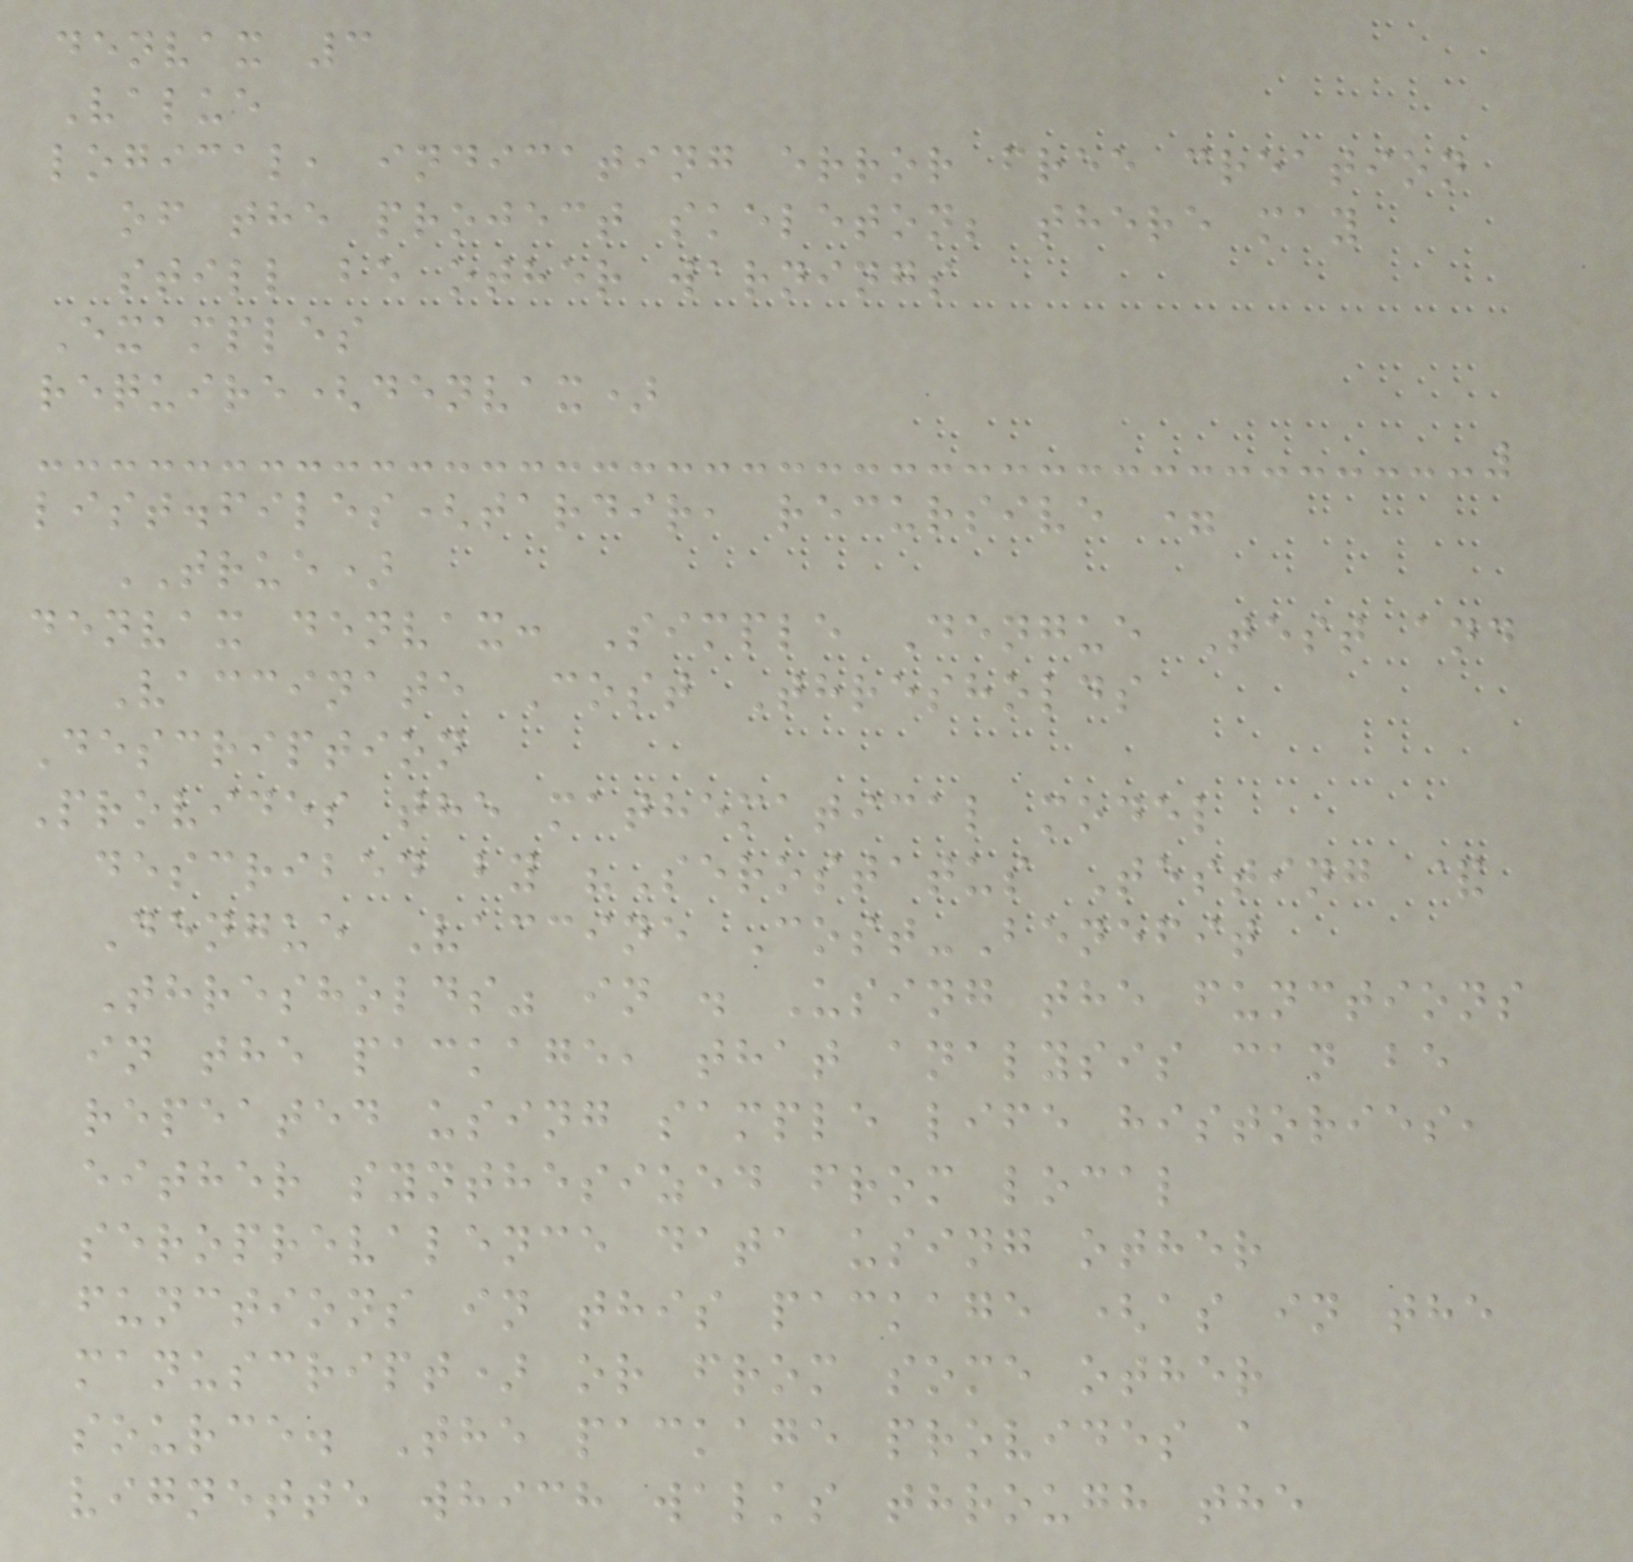denvax 3
Value
logical, indicating error free creation
of the project skeleton; there may
still be other warnings
Examples
require(denvax)
list.files(tardir, recursive =
TRUE)
denvax denvax: Simple Dengue Test and
Vaccinate Cost Thresholds
Description
Provides the mathematical model
described by "Serostatus Testing &
Dengue Vaccine Cost-Benefit
Thresholds" in . Using the functions
in the package, that analysis can be
repeated using sample life histories,
either synthesized from local
seroprevalence data using other
functions in this package (as in the
manuscript) or from some other
source. The package provides a
vignette which walks through the
